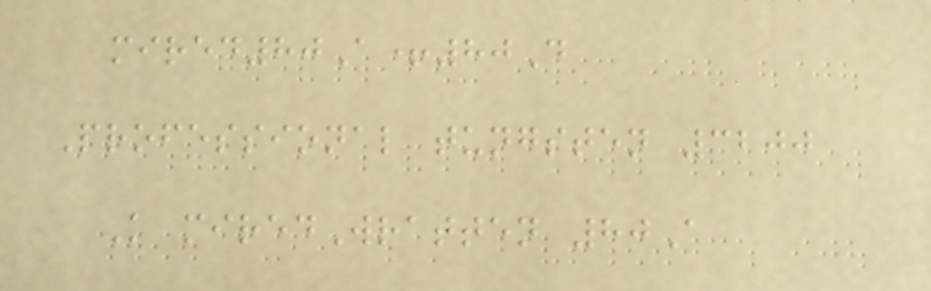mired80A+80D
Professional tungsten 3200
K miredWratten 80A
